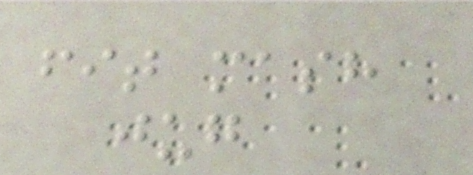fit mash
jug
